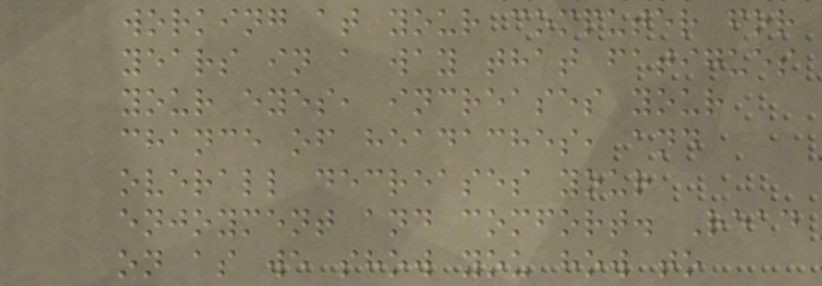working at your computer for
years in a way that fatigues
your eyes, increases your
chance of headaches, and
overall decreases your
enjoyment and comfort. Read
on as we show you how to
